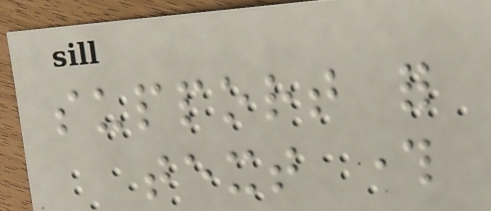support for
text through
